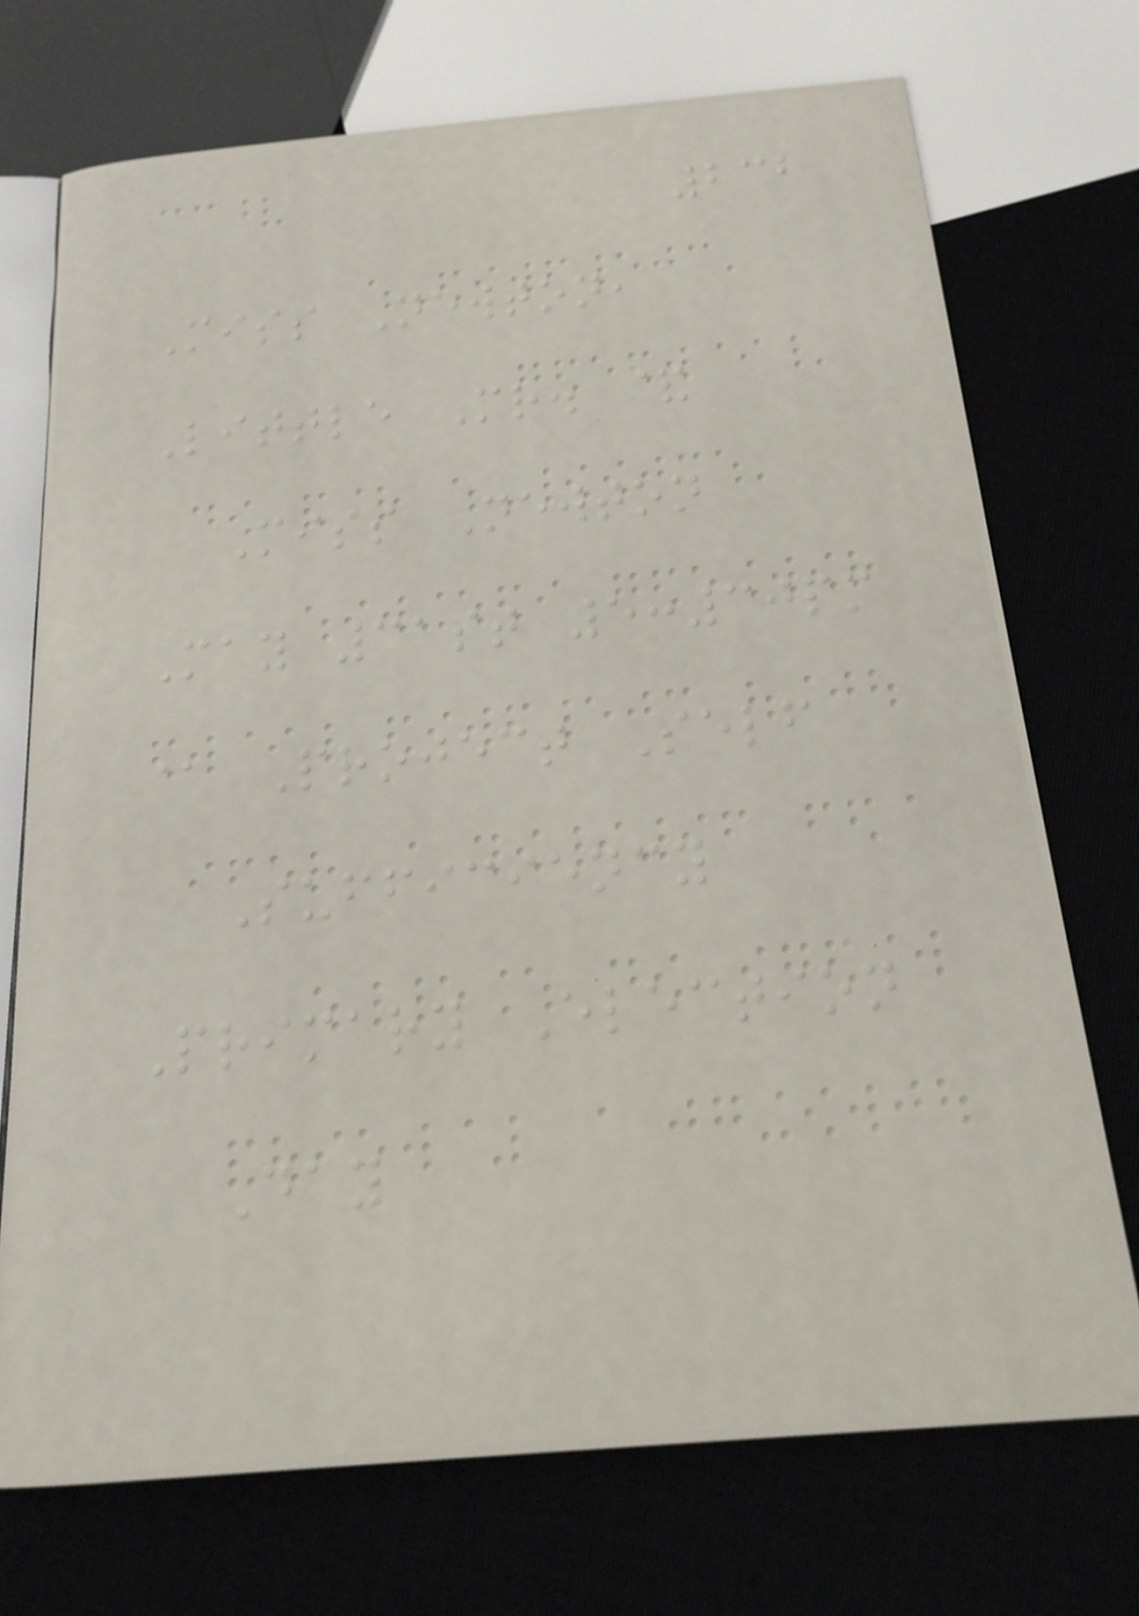232
Miss Newton,
Little Mr. &
Miss Newton
May 31st 5:30pm
@ Project Self
Sufficiency
Primary Election
Day
